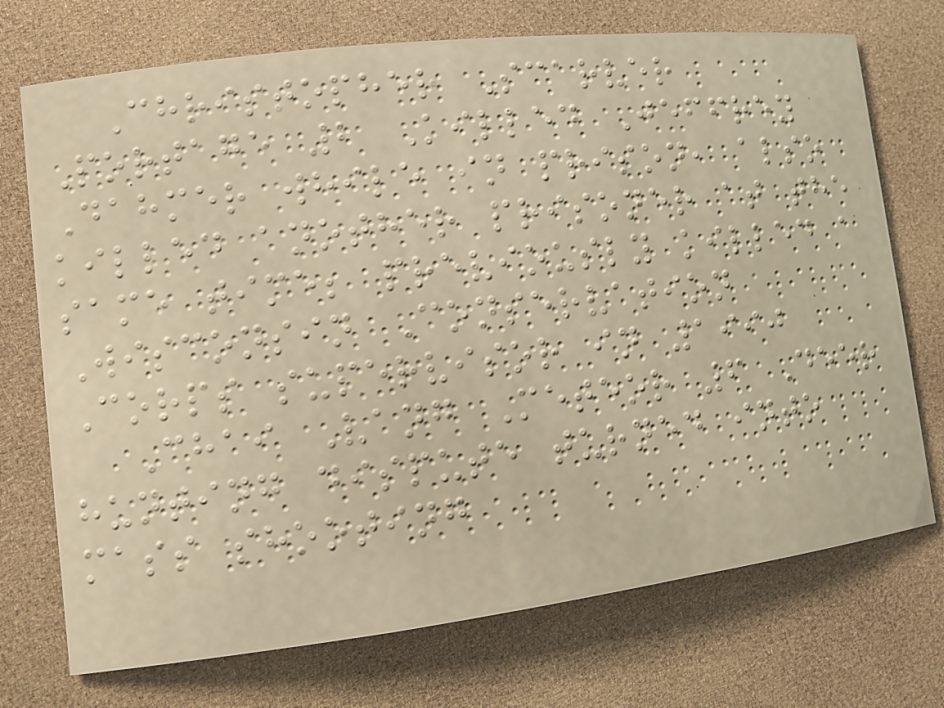Christopher Scarver
Portage 2 Killed Jeffrey
Dahmer while in prison, also
killed another prisoner at the
same time; previously killed a
Wisconsin Conservation
Corps supervisor in 1990
Chai Vang Meteor 6 Deer
hunting dispute turned into
mass shooting
